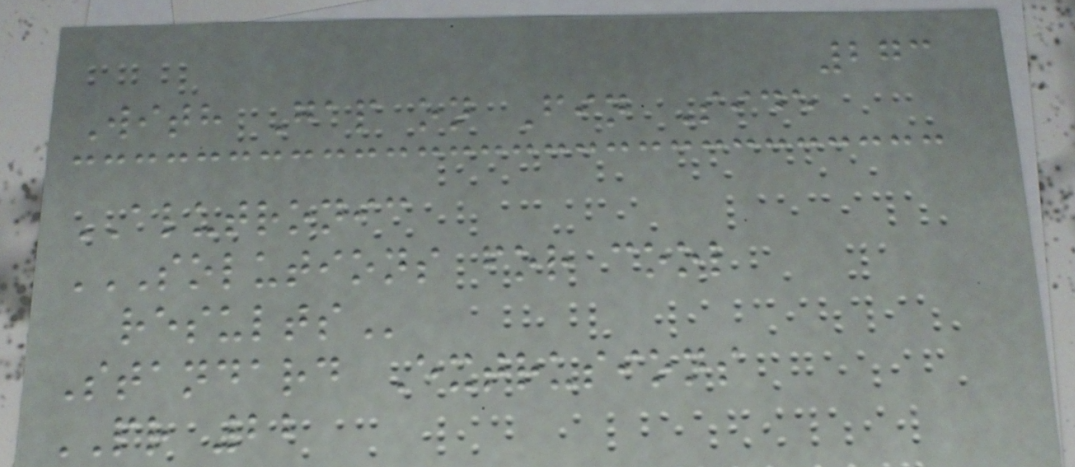273
With Gap on Fin Side
ALUTRONIC
SOLUTIONS FOR COOL
RESULTS
Standard Extrusions
PR 22
